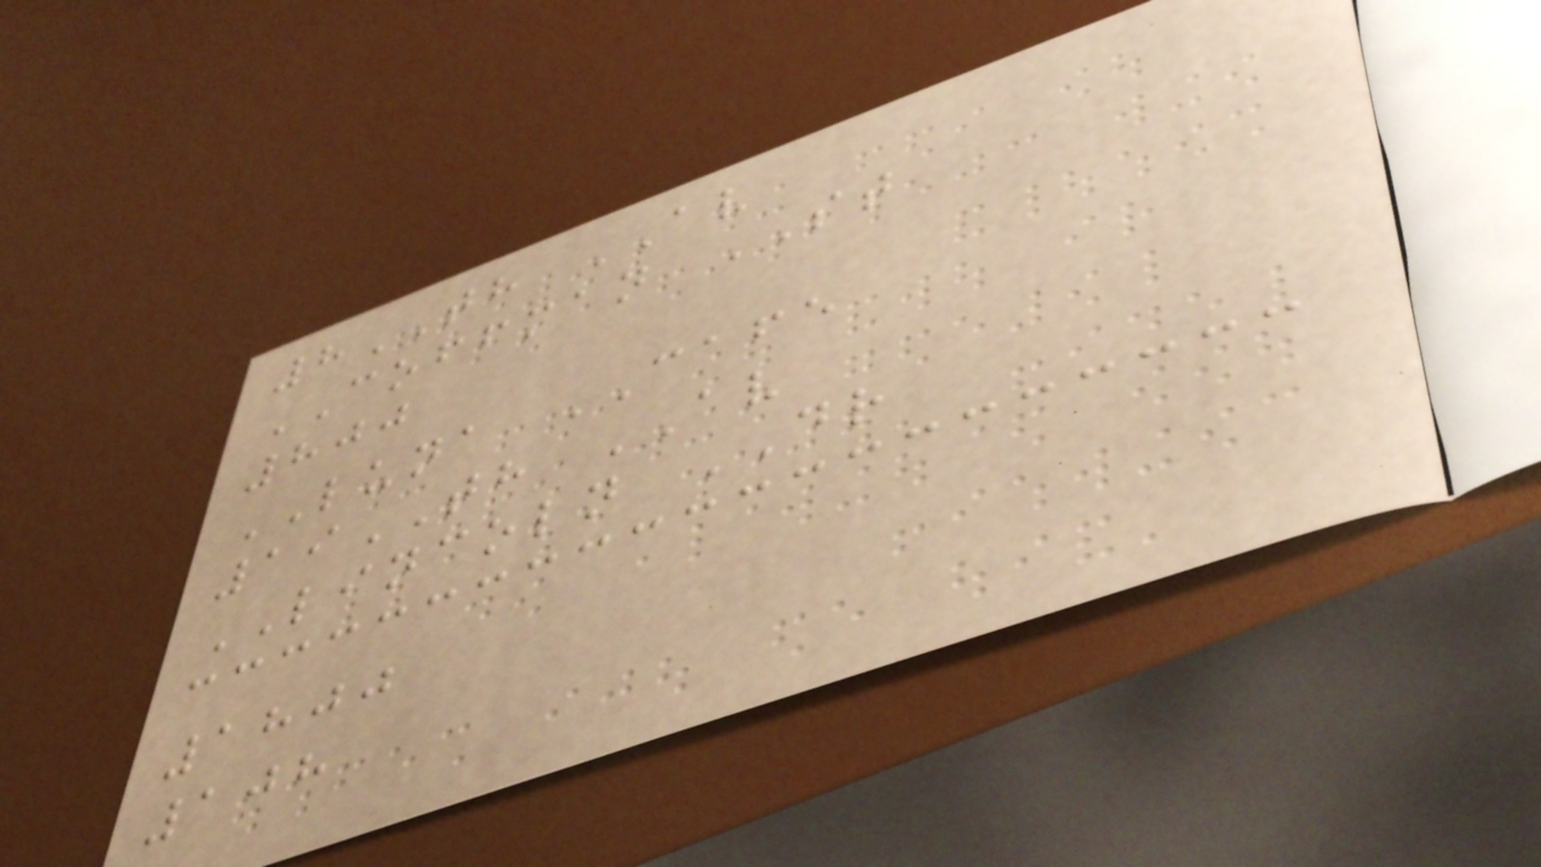8TH AV
COFFMAN ST
800
LUNA CAFE
19TH AV
LINCOLN DR
1800
108
